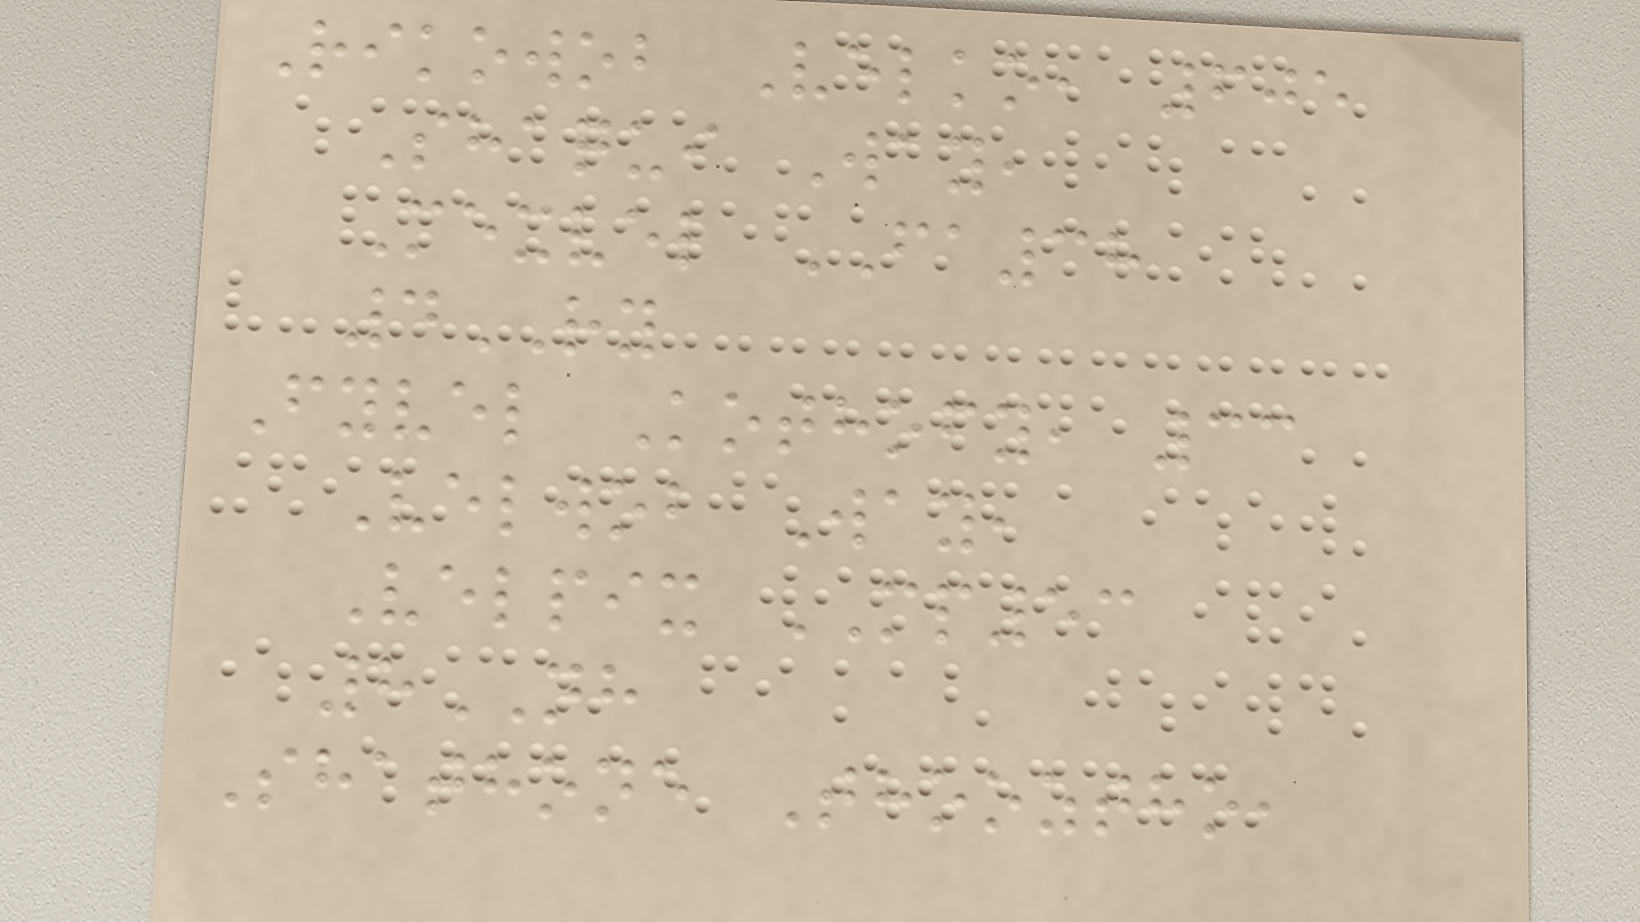Rikowob Velko, 605
Shaqui Way,
Mexvel FA38
4RY
Fyvel Kothofy, 33
Velwob Way,
Velpix MP53
8NH
Shathone Thooztho,
